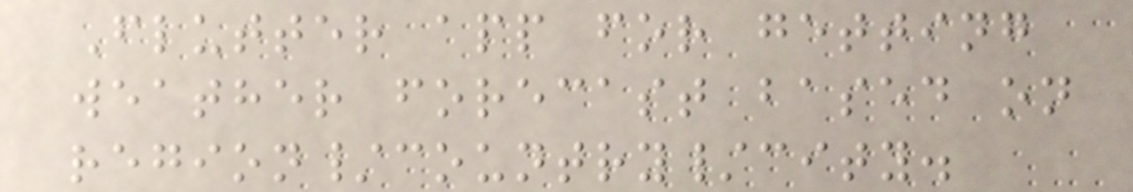Flutter app for getting
weather forecast based on
region/country/city.
